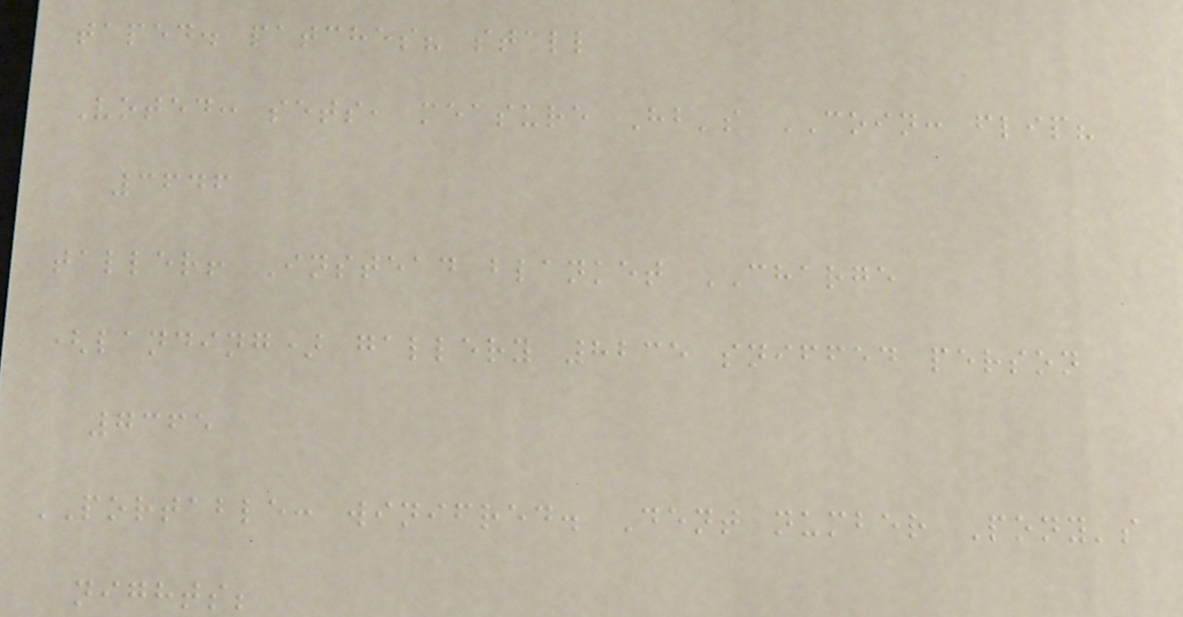taped. patches? stall
Voted: sets, measure Hb's COIN: flip?
3646
taller! Instead blanket CHARGE
(landing) gallery 8235 sniffed person
7365
PORTABLE: winifred. Dent number Pony's
nights;
